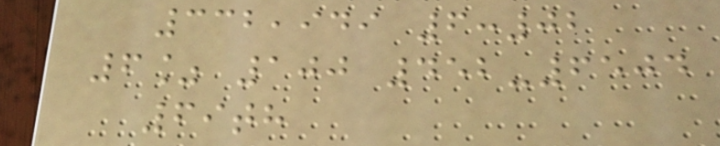332,949 6:02
6% 100 452-6504
69th
